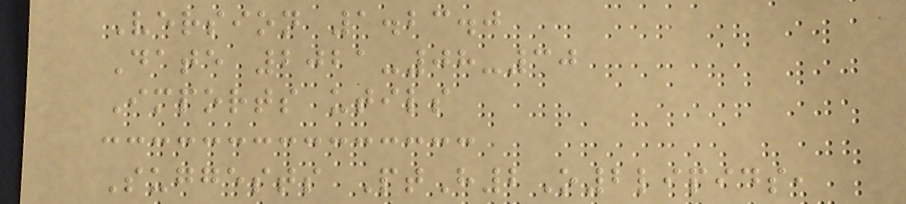Version 1.23.0
Date 2021-08-30
Imports utils
Suggests PtH2O2lipids,
